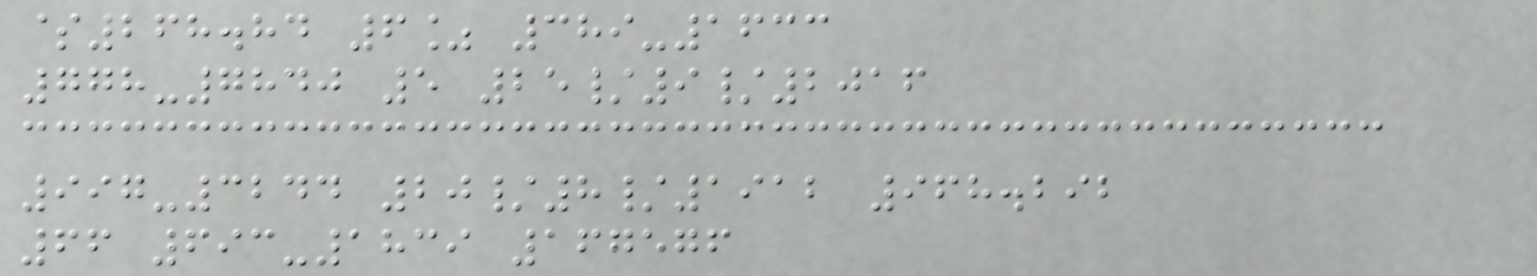$268.84 6% 389-1633
778-7840 5 25/9/2016
997-3244 20/8/1912 968.292
66 693-1839 167576
